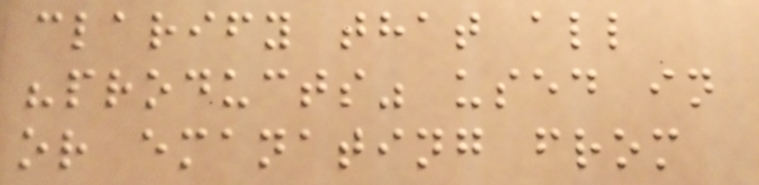clarify that all
"products" used in
or emanating from
